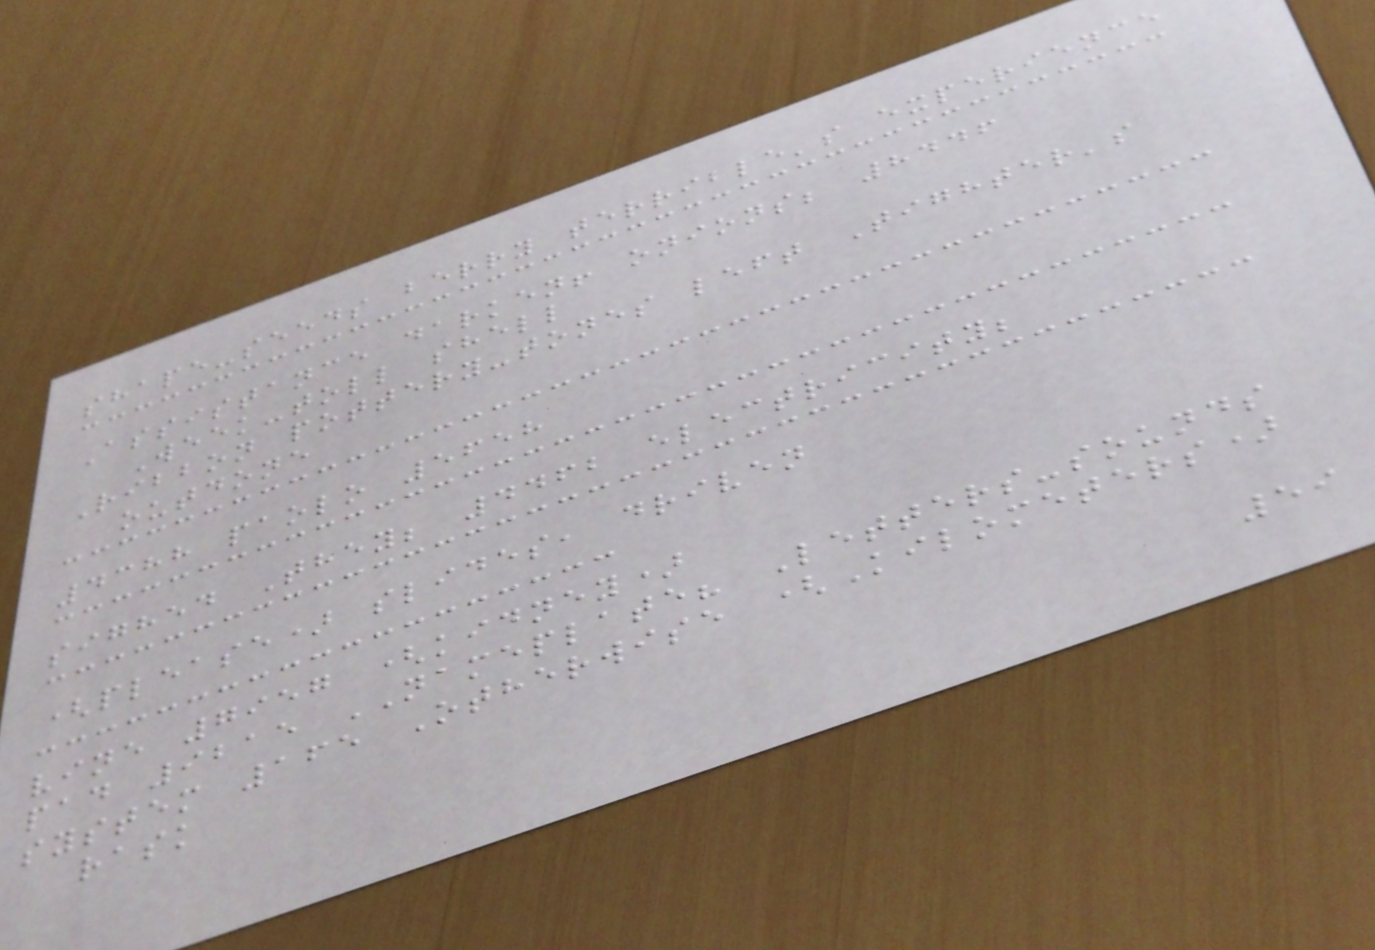shape-seeds berry terrible's experience
Assistance darken! onions; 8446
Week-toll shell
Ribbon pottery-tones left Tighter's
outdone
4388 paolo 5658
sighed They; 4462 electricity;
(please) slides, driven
vine 7957 (kidney)
pad 9215 NAMEPLATE? Letters-sounds
system 165 Otherwise (Kilometers)
rask
59
